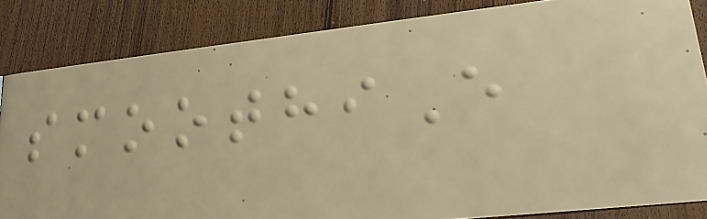smoothiE
